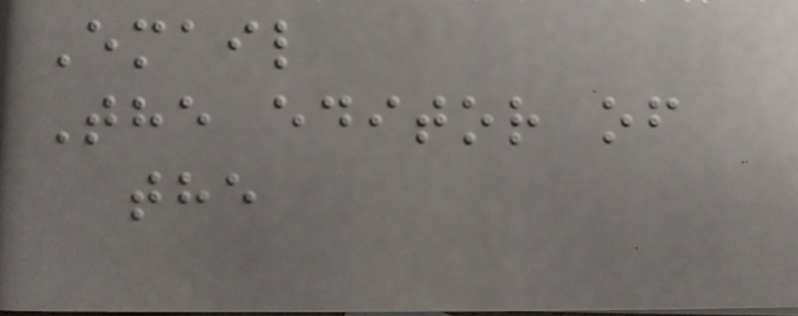Email
The editor of
the
